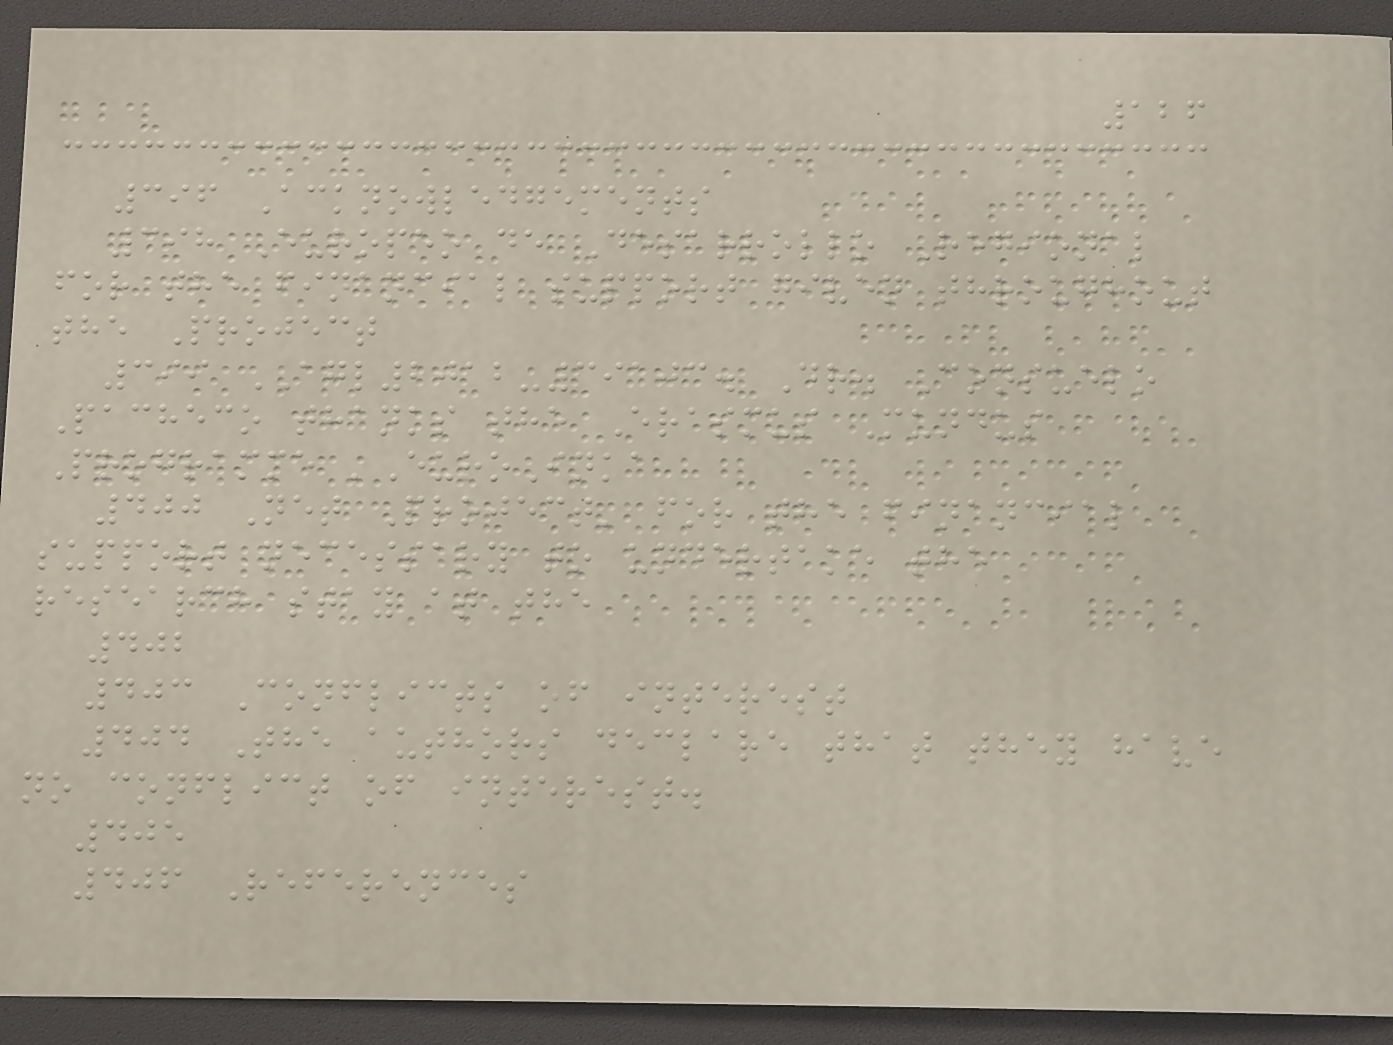126
396 Acknowledgements
398 Europeo de Desarrollo Regional
for the financial support given throughout
the Project
399 AGL2012-39103. Dr. Consuelo
Pacheco thanks the Erasmus Mundus
Programme 'EuroInka
400 Net Project' for the financial
support necessary to undertake the
research stay at the
402
403 Conflicts of interest
404 The authors declare that they have
no conflict of interest.
405
406 References
